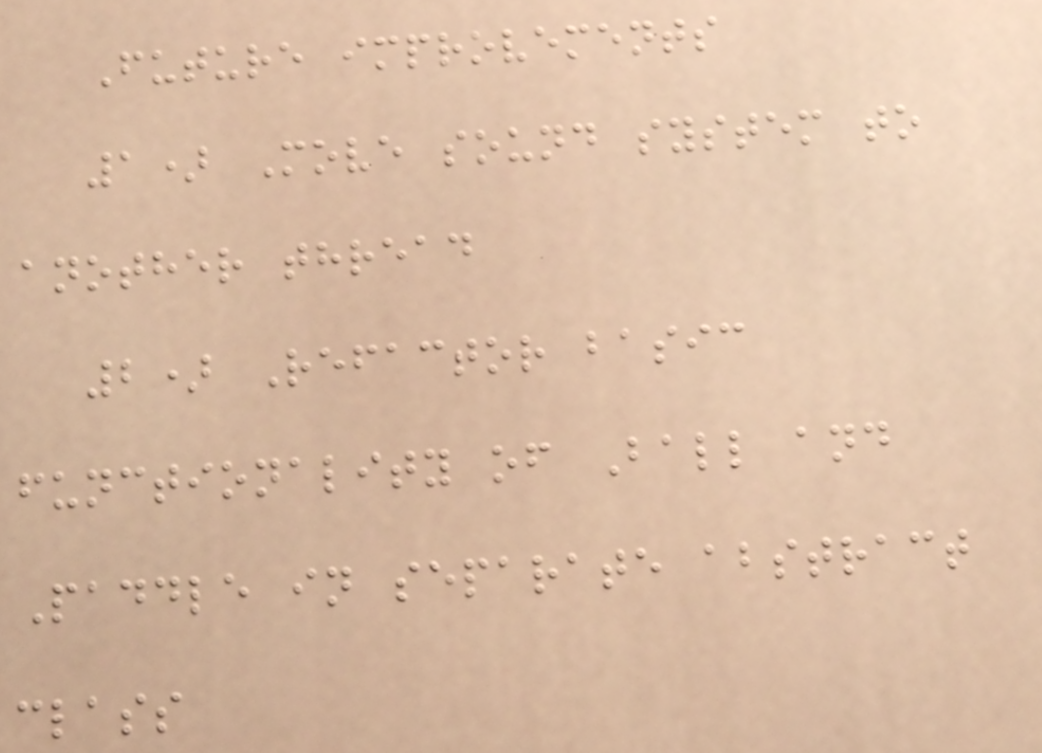Future improvements
1) Move sound system to
another thread
2) Refactor basic
functionality of Ball and
Paddle in separate abstract
class
